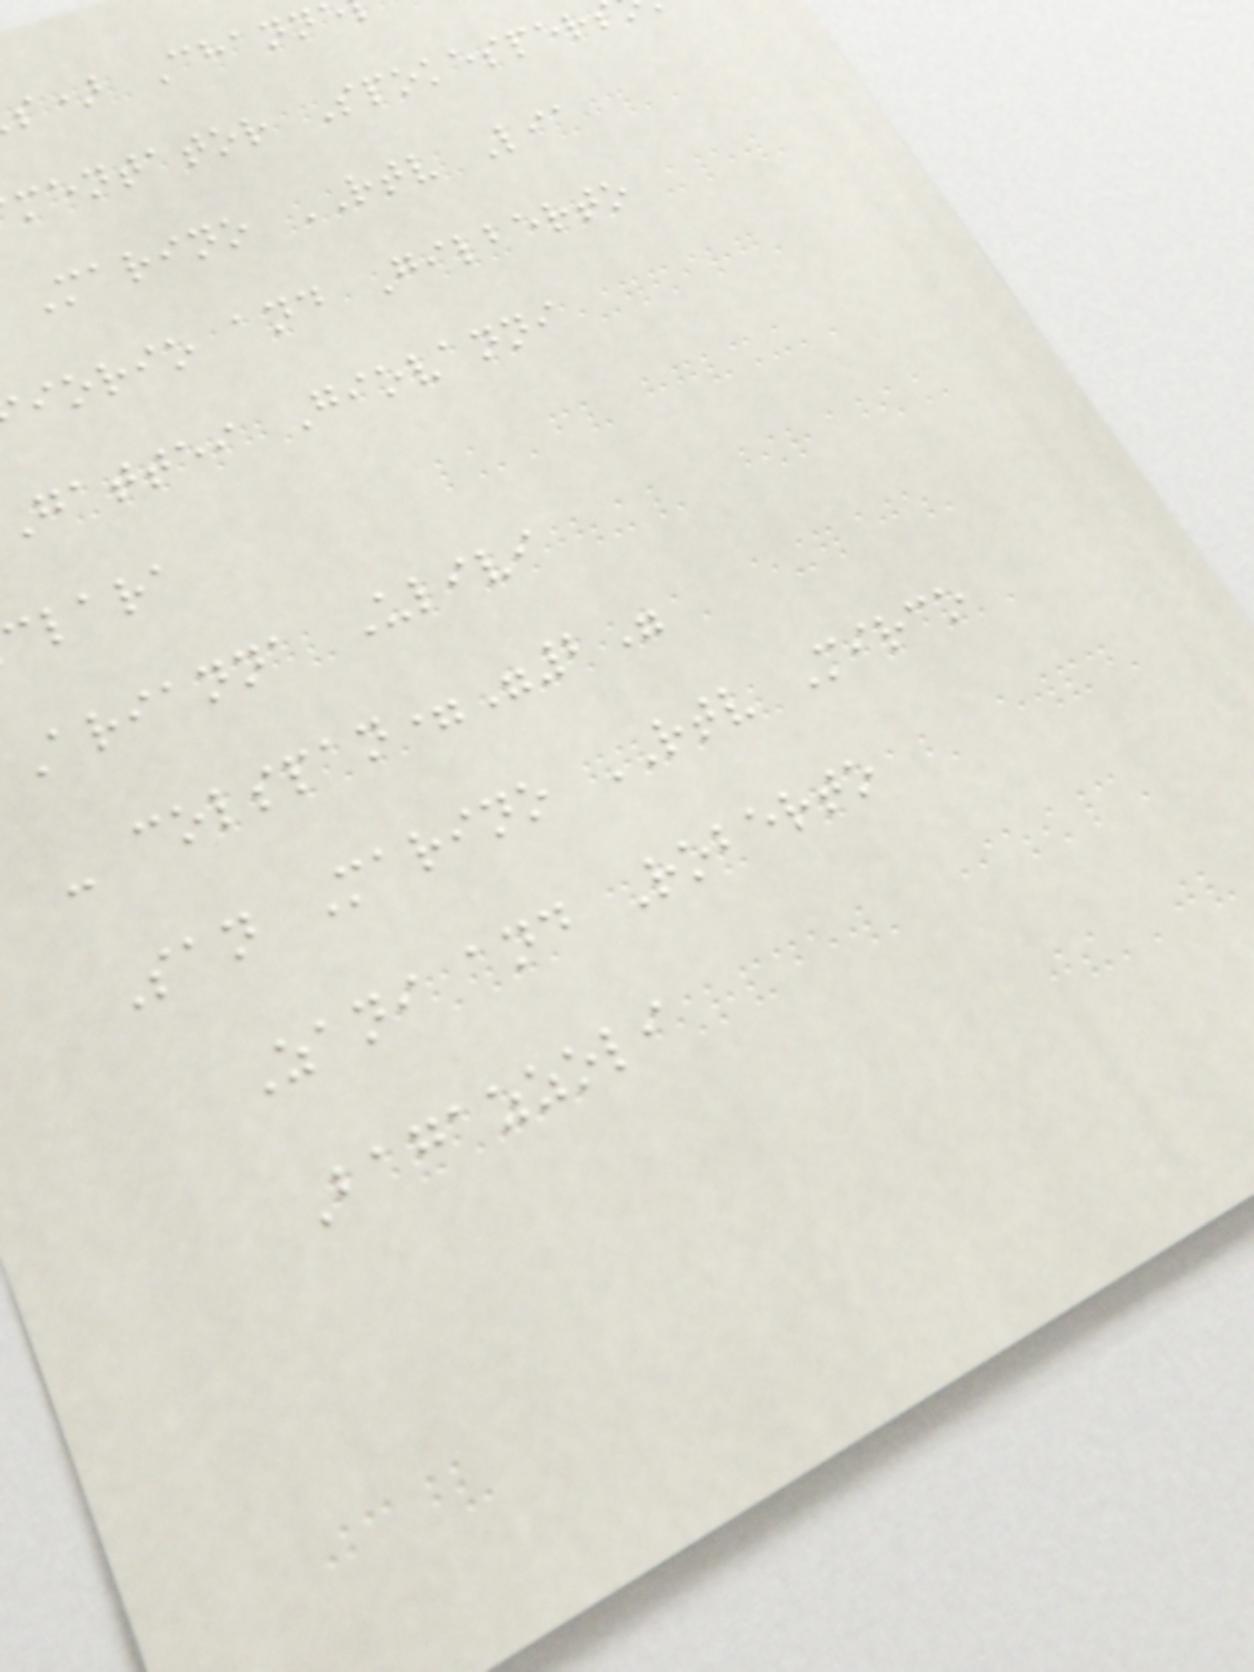s) Chann
mentator Spokesper
Marino RTV Lia
iorio and Gilberto
gattei Giovanni
clara
Arianna Ulivi
- colspan="2"
San Marino RTV Mirco
Zani and Roberto
Bagazzoli
